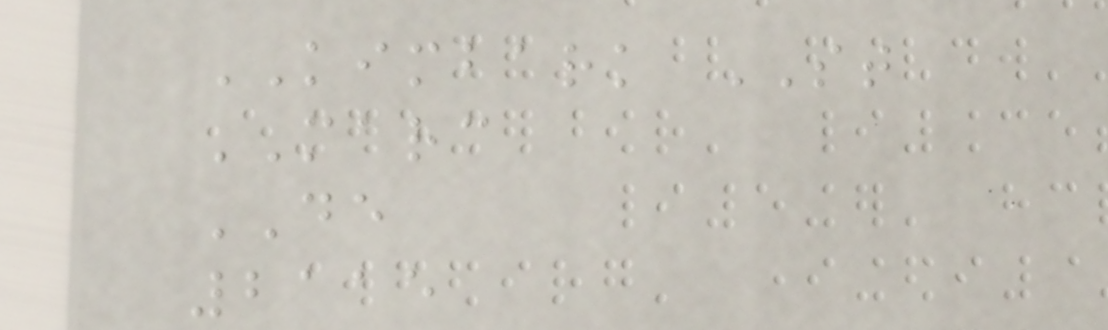KIMBARK ST
MARC
DE
2115
